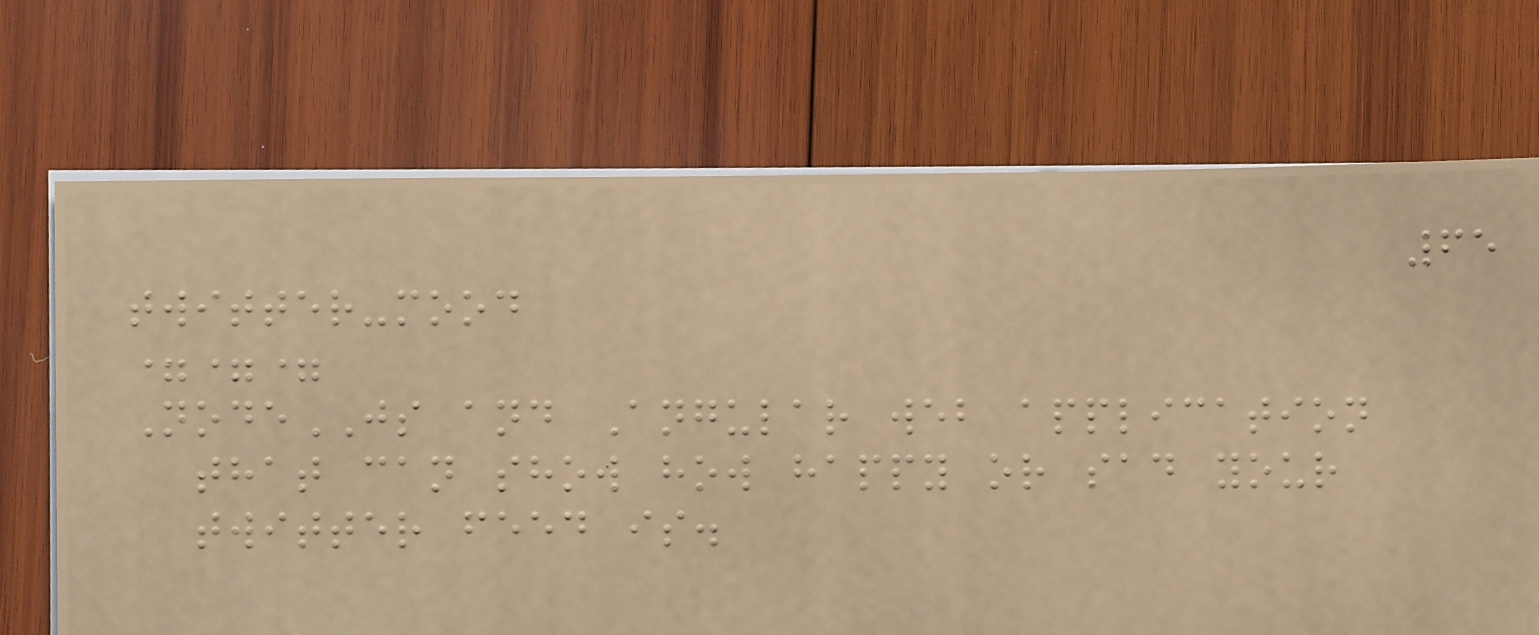65
twitter-mood
===
NodeJS and Angular web application
that can show how happy or sad your
twitter feed is.
